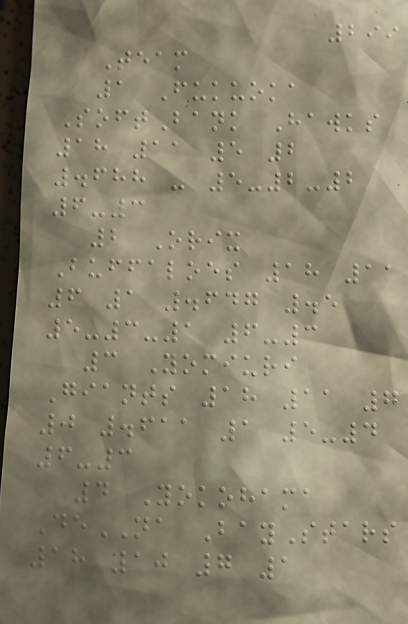299
Team
1 Fukuoka
SoftBank Hawks
18 11 5 2
.688 - 5-2-2
6-3
2 Orix
Buffaloes 18 11
6 1 .647 .5
5-3-1 6-3
3 Yomiuri
Giants 18 11 7
0 .611 1 5-4
6-3
4 Yokohama
DeNA BayStars
18 10 7 1
